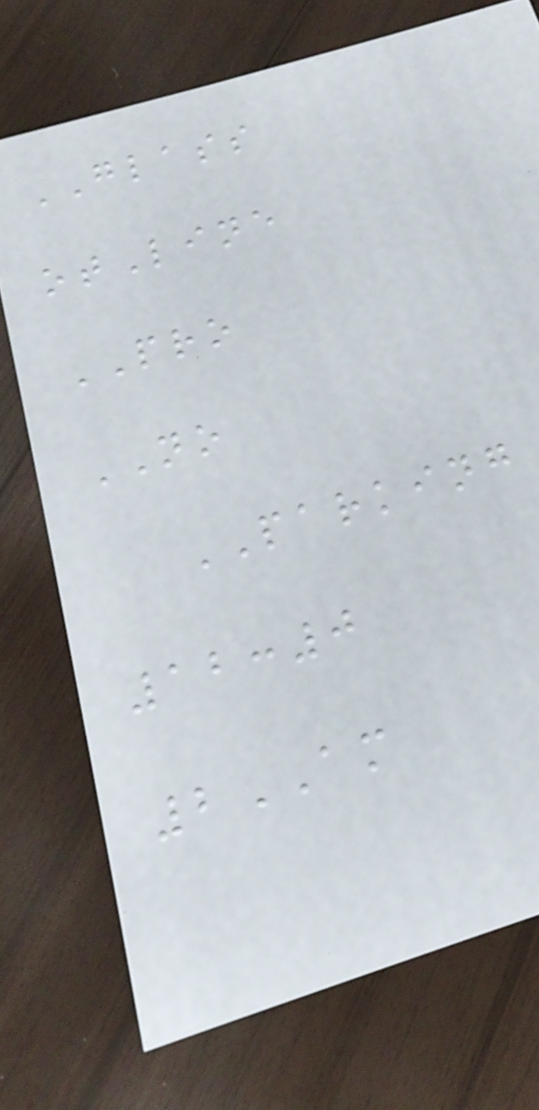GLASS
otLine
PRO
NO
PARKING
12:0
2AM
